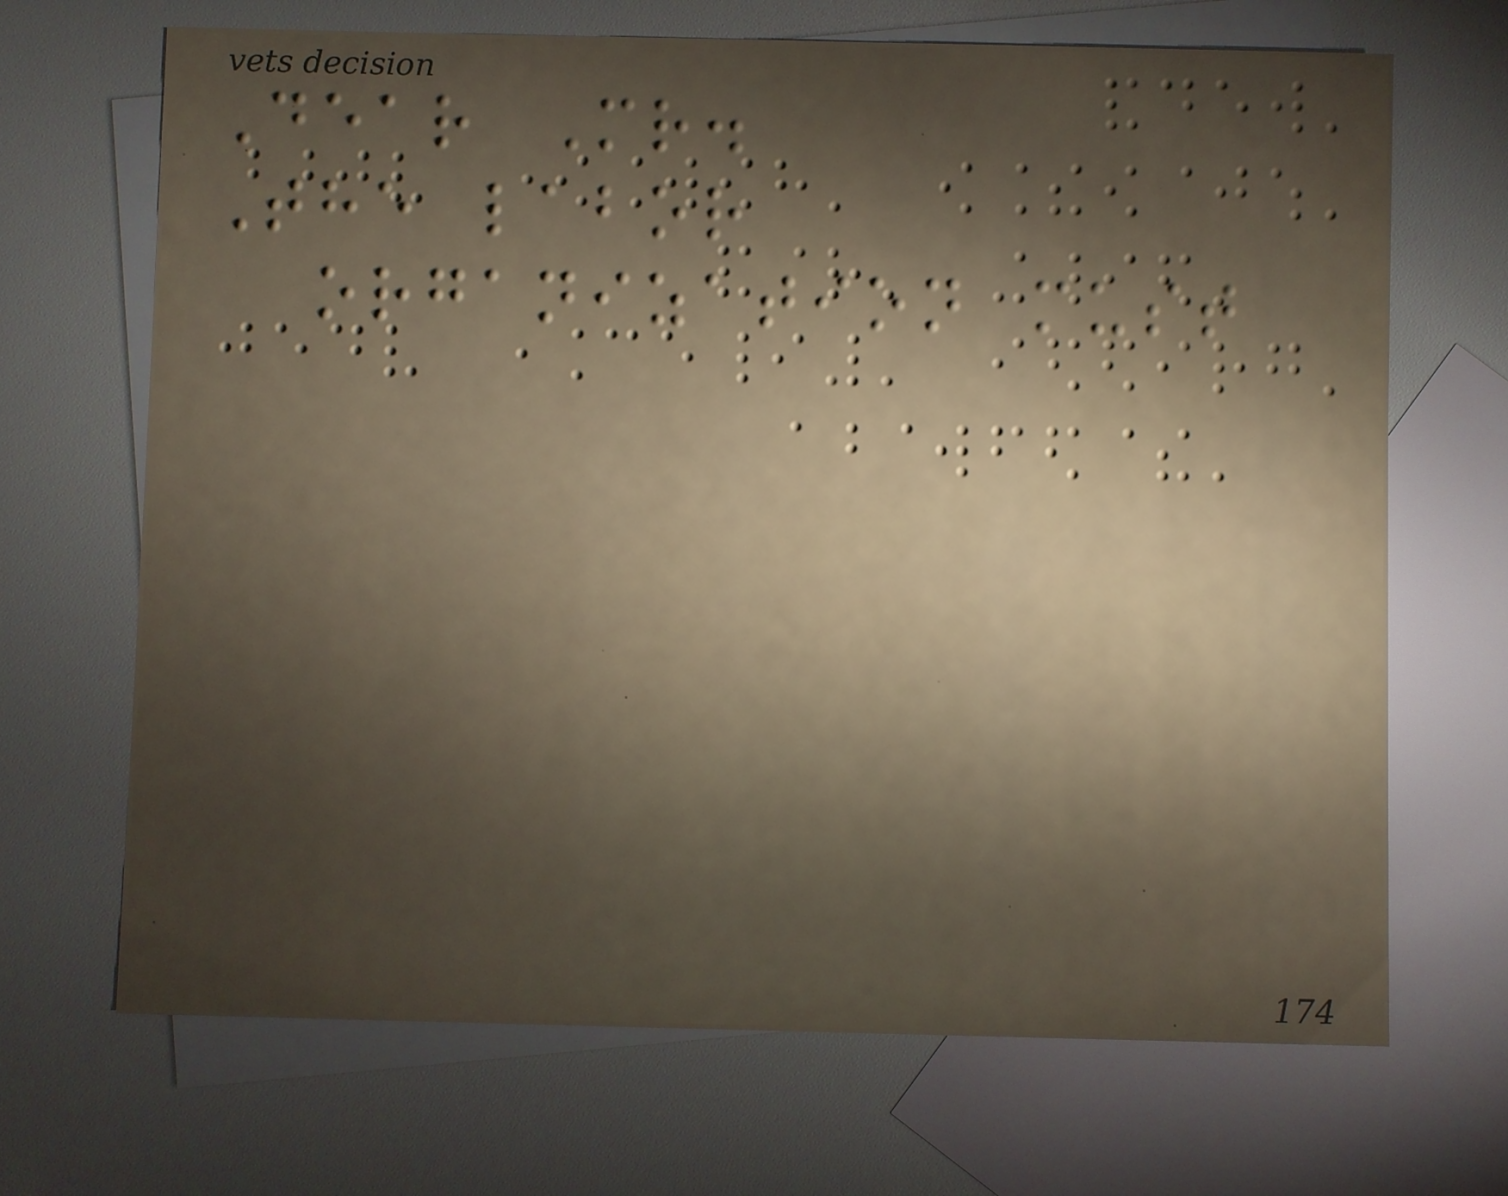Dear Mr.
The labor
organization must
